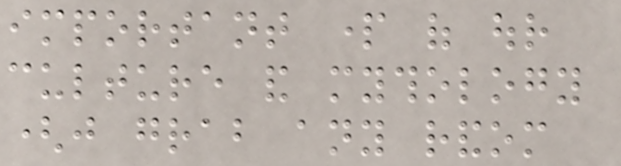important part of our
culture and mythology
(just grab any random
